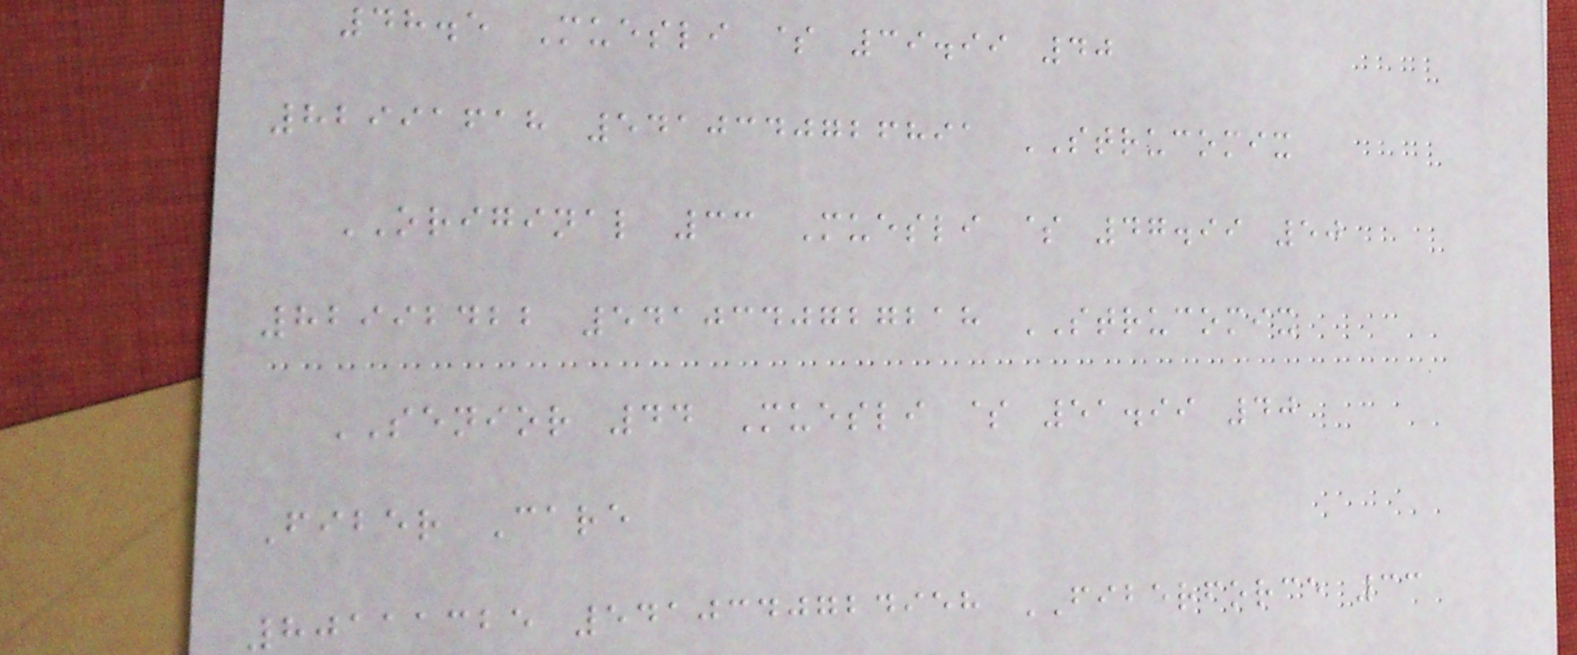48.5 Muesli $ 39.99 40
82991618 5410340726891 STRUCOMIX
ORIGINAL 33 Muesli $ 47.99 50
82992422 5410340727218 STRUCOMIX
SENIOR 44 Muesli $ 51.99 40
Fiber Care
80111325 5410340724958 FIBERFORCE 33
